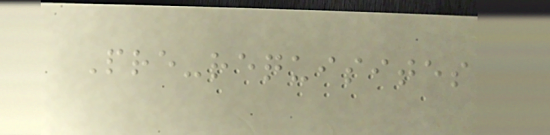Pre-requisites
